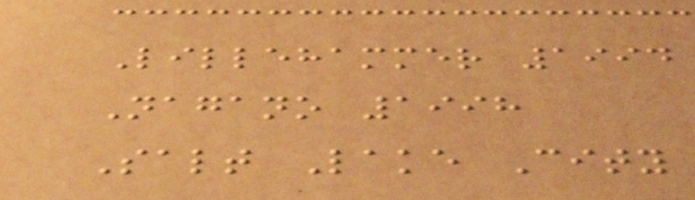Lillehammer 1994
Nagano 1998
Salt Lake City
